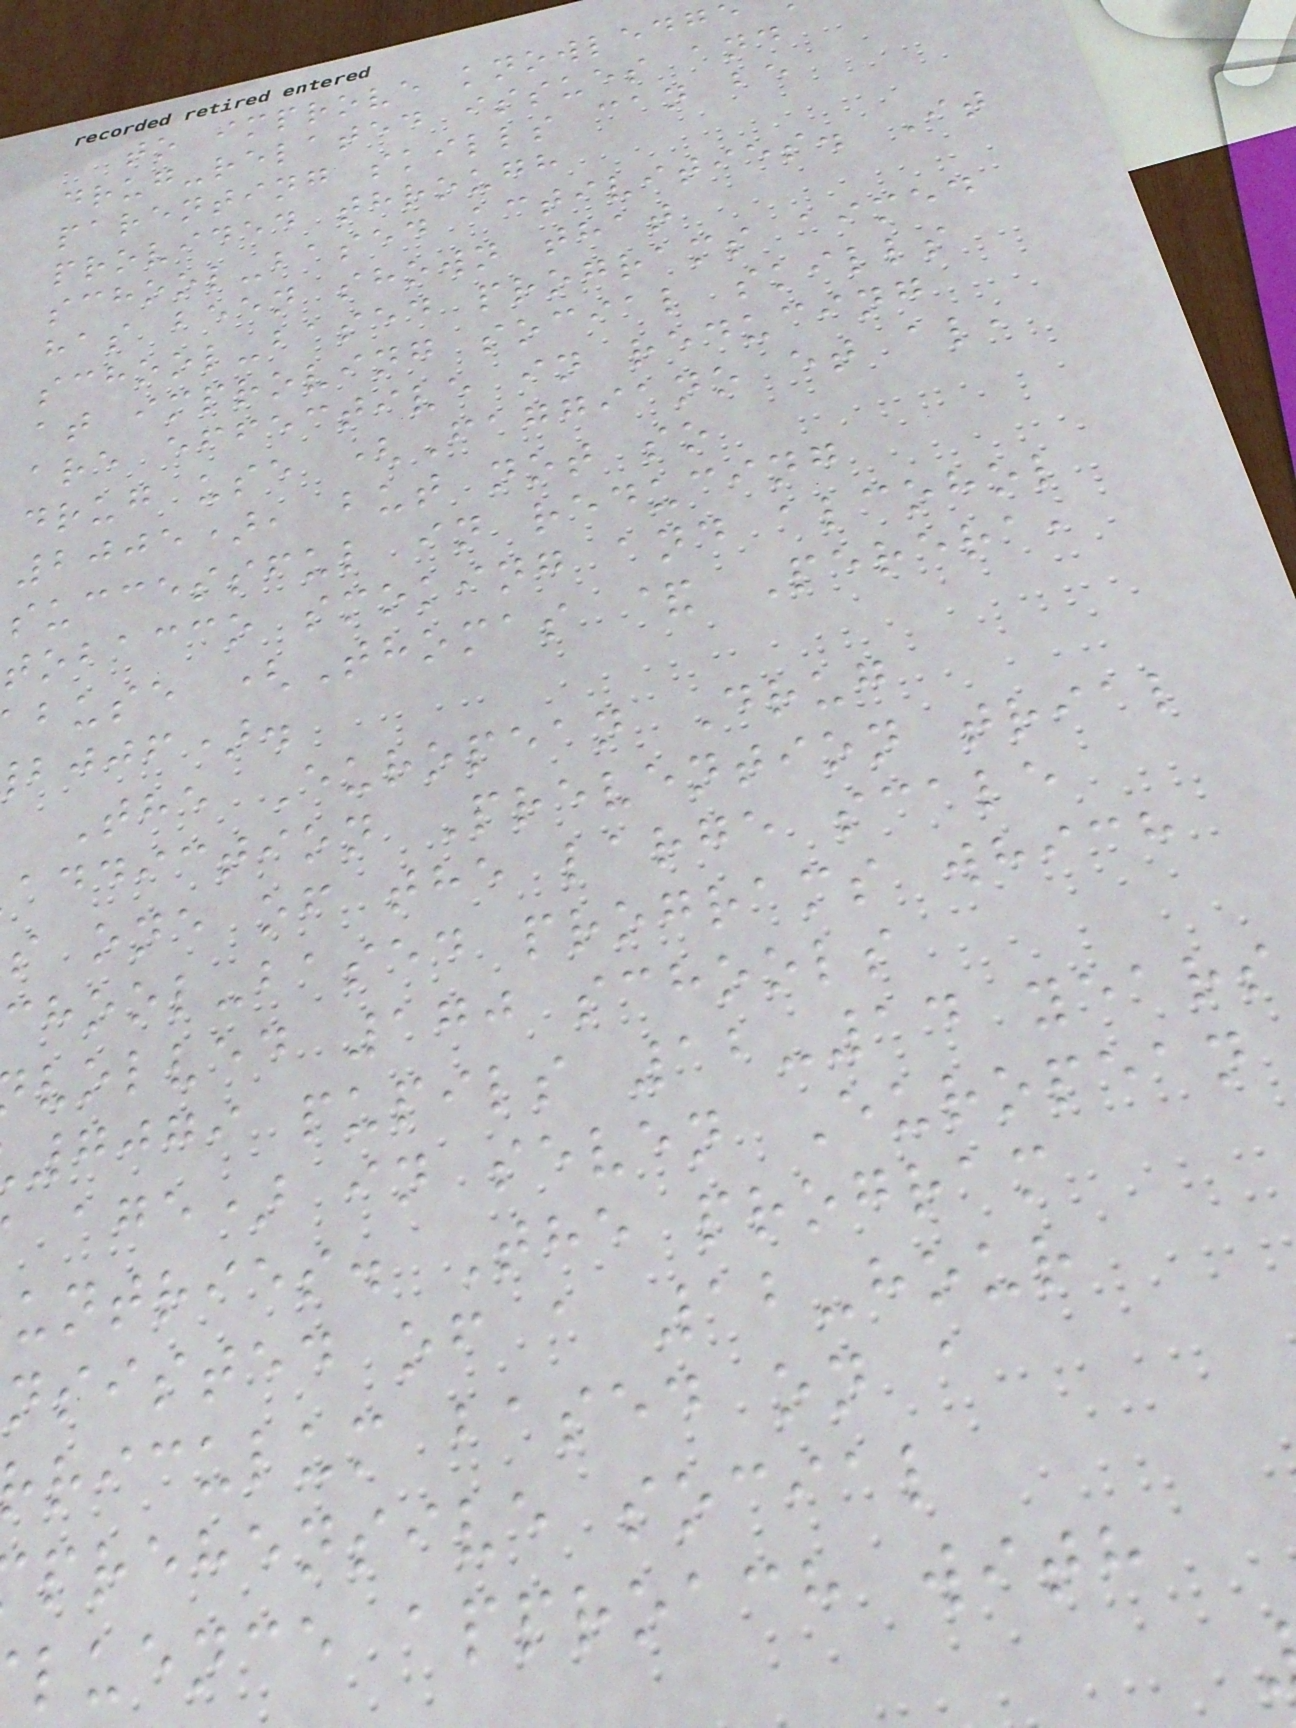to improve knowledg
drug-related issues and
parenting skills can be
provided through
school-based activities. It
has been shown that
school-based programs aimed
at improving social skills
are effective in reducing
drug use (Faggiano et al,
2005), but not so
successful in reducing
tobacco smoking and alcohol
buse (Thomas & Perera,
bjjf).
The European Drug
addiction Prevention trial
s one of the large scale
chool-based programs which
volved 170 schools
7079 pupils 12-14 years
age) in seven European
untries. The program
nsisted of a 12-hour
riculum based on a
prehensive social
luence approach with
